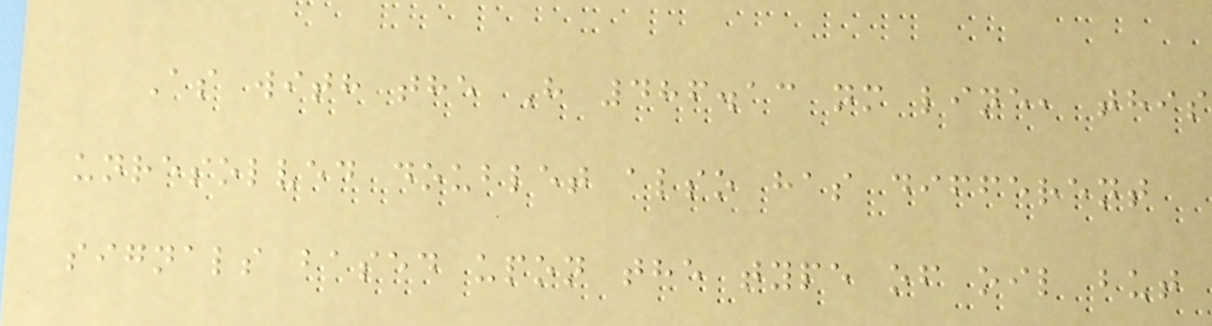As with the H 486.13 nm line, this
unresolved doublet also has different
signals based upon the type of oil but
